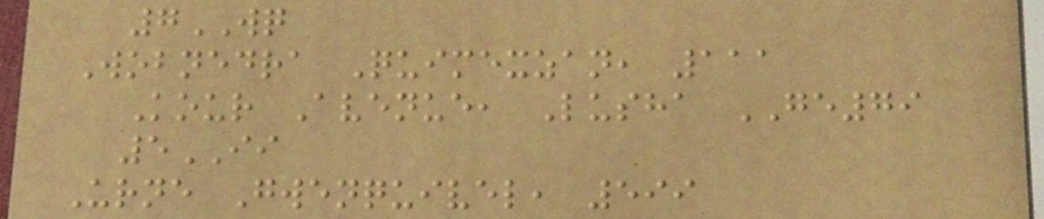7WQ
Wobnedra Quimexzan, 111
Kour Avenue, Lusha GE79
5II
Urne Gwenquivel, 599
